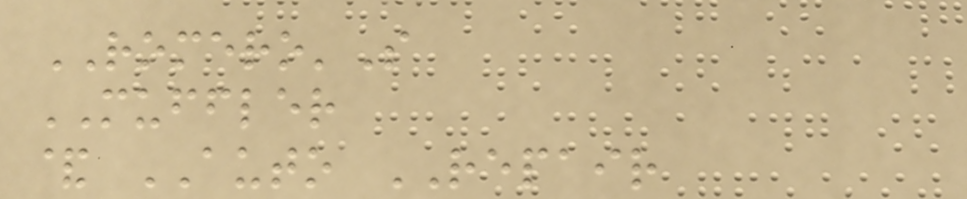ROMERO'S
MUFFLER
& AUTO REPAIR
